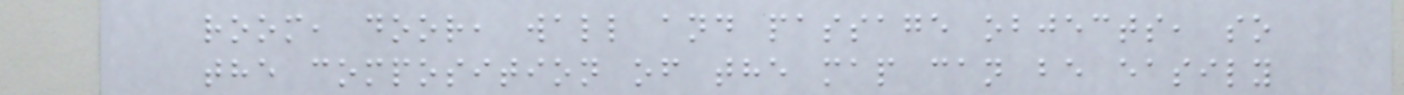room, door, wall and passage objects, so
the composition of the map can be easily
